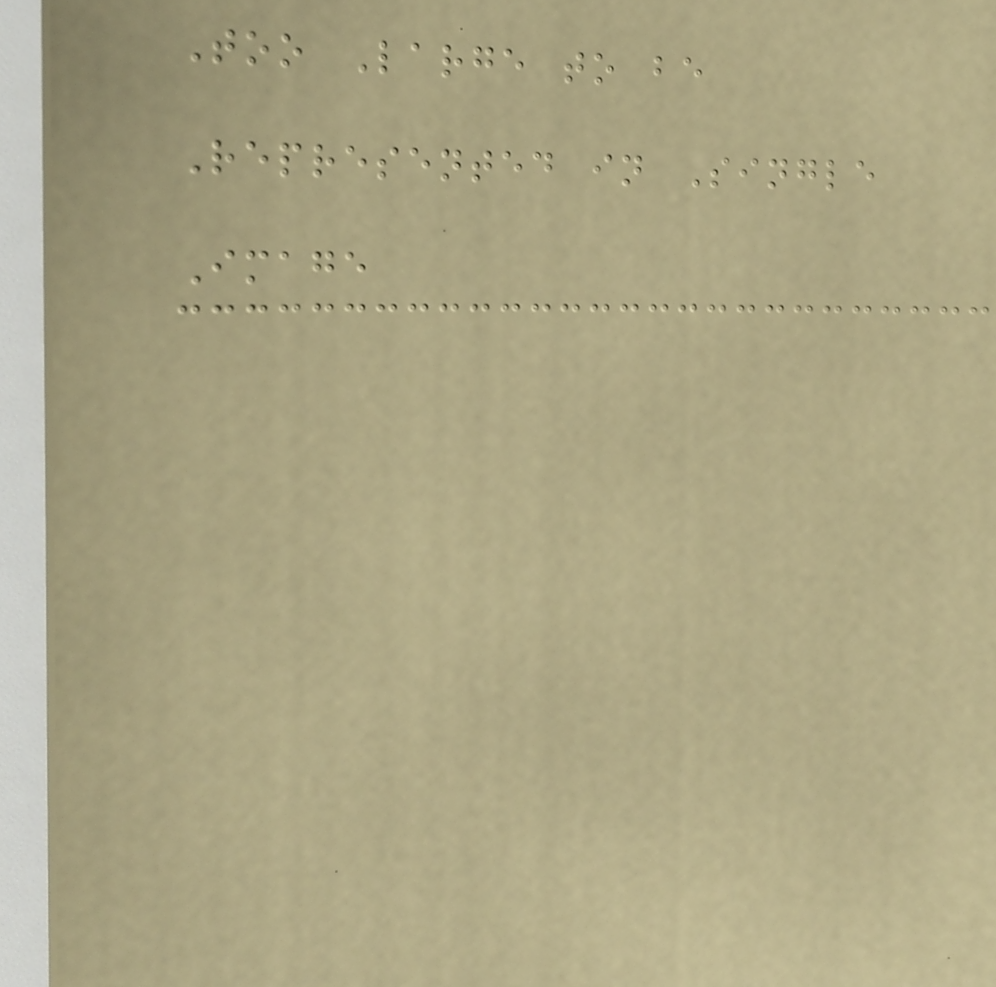Too Large to be
Represented in Single
Image
